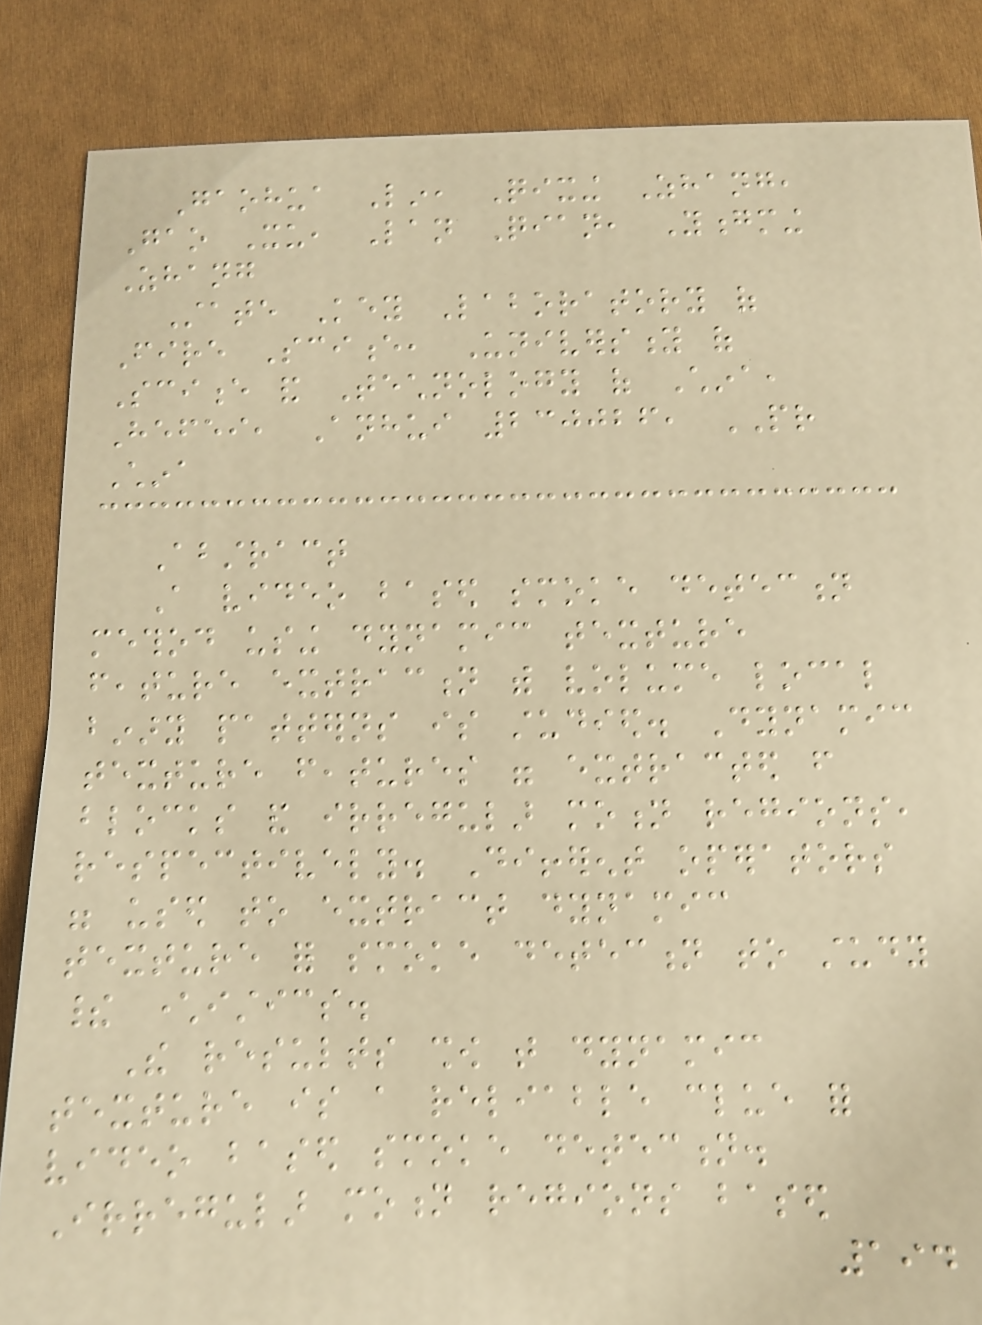Gaohua Lin, Qixing Zhang,
Gao Xu, Lan Qian, Yongming
Zhang
State Key Laboratory of
Fire Science, University of
Science and Technology of China,
Hefei, Anhui 230026, PR
China
Abstract
A video based smoke detection
method using dynamic texture
feature extraction with volume local
binary patterns is studied. Dynamic
texture features were extracted from
blocks and irregular motion regions,
respectively. Different operators
were used to extract dynamic
texture for smoke detection to study
their characteristics.
The results show that dynamic
texture is a reliable clue for
video based smoke detection.
Irregular motion regions based
194
